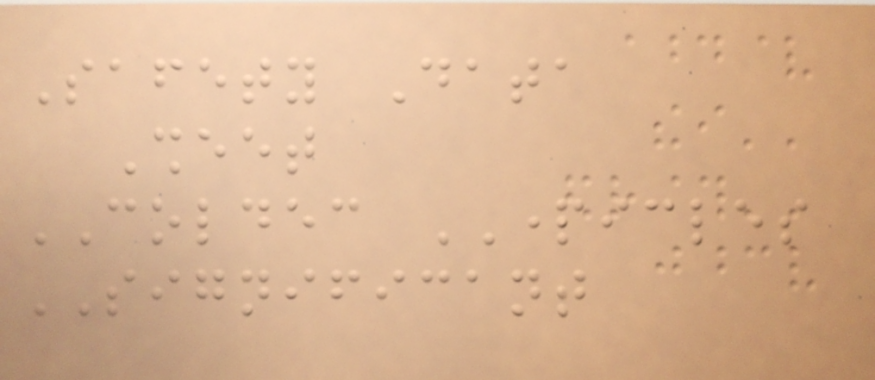Safety Data
Sheet
COLDEC PARTICLES
SIGNIFICANT
